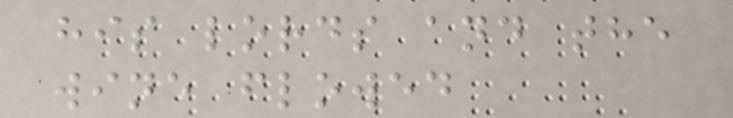his lords and the
wine flowed
